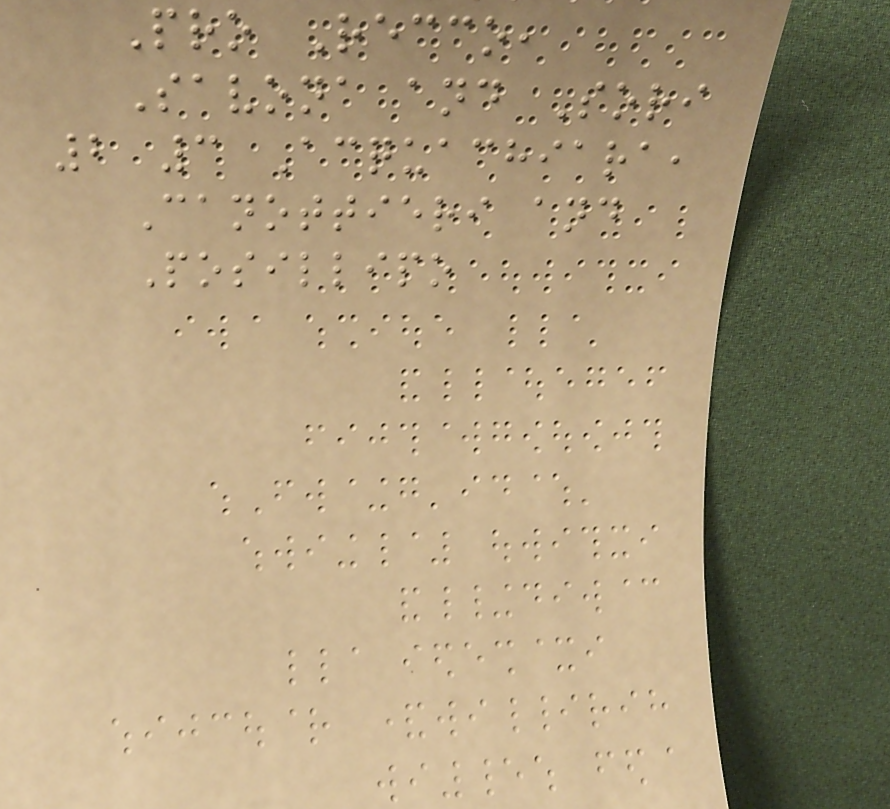Pro Recco,
Savona and Sori
2 3 Acquachiara,
Canottieri and
Posillipo
